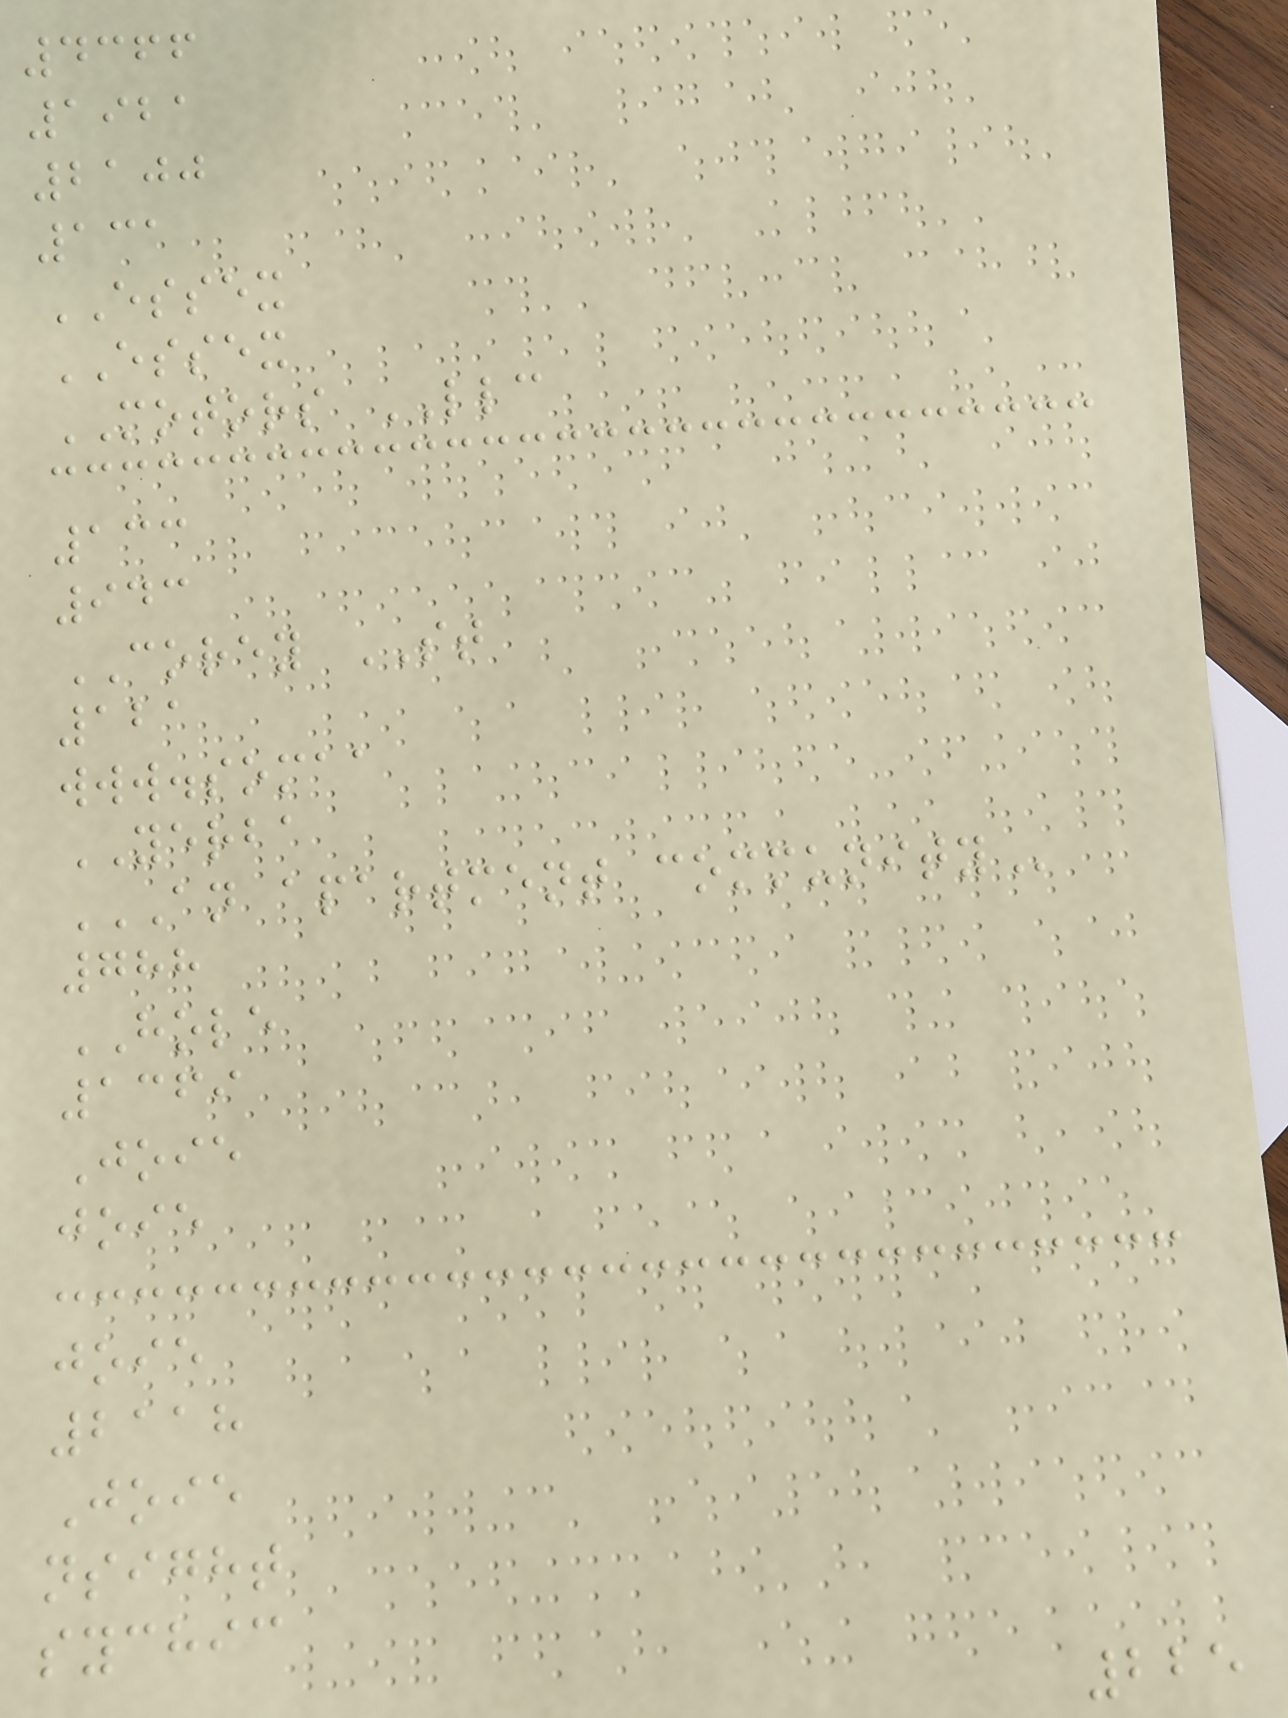4366
1921
2100
131
ESSEX
ESSEX
MOTORS LLC
133
943
COREY ST
121
www.somaa
YERBA
AN APARTMENT COMMUNITY
788
HOLE
1369
Joie
joie
joie
2118
Joie
nsight
sychic
225
